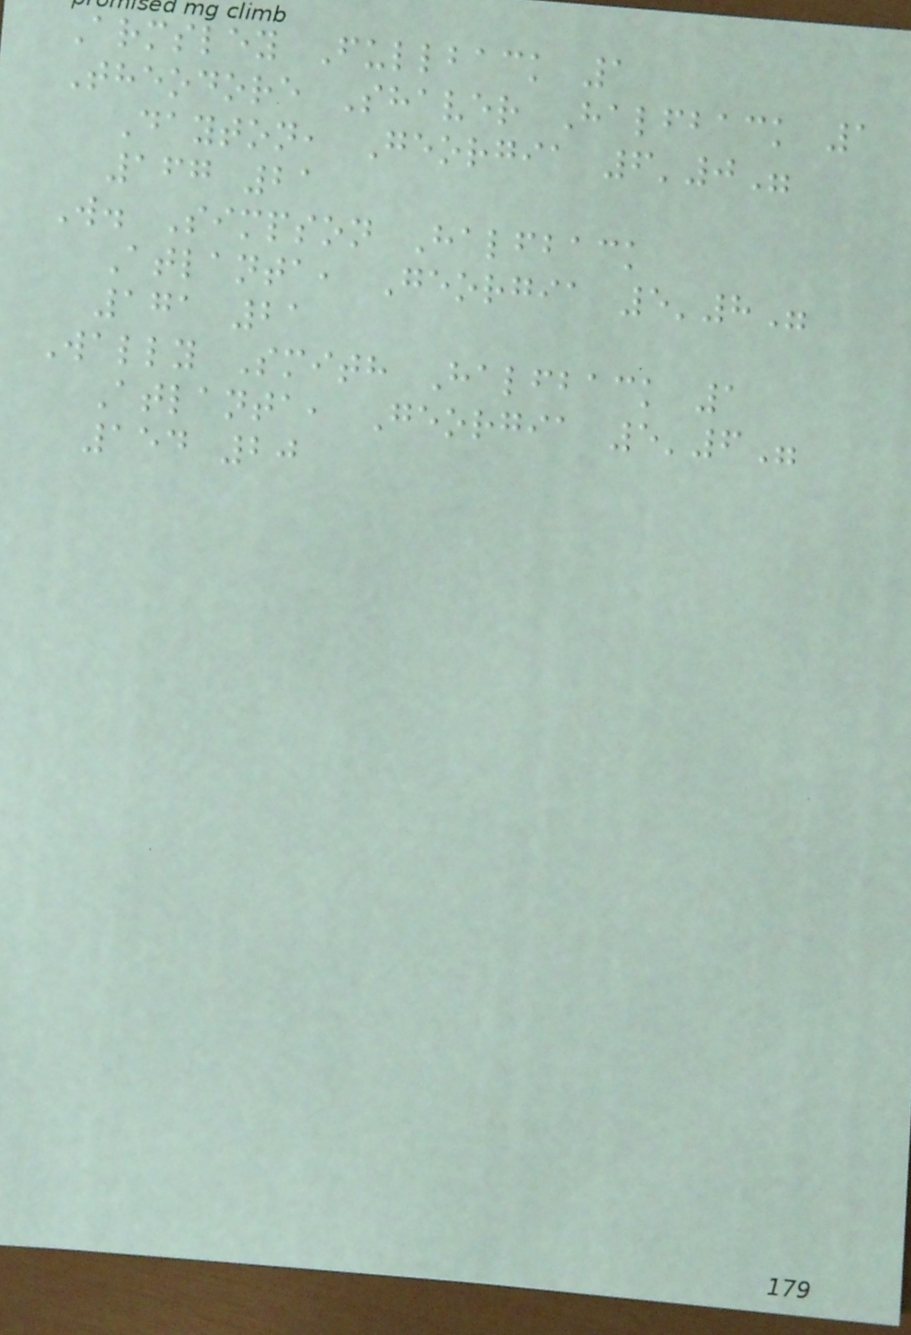Armsley Fullback 1
Theodore Shaver Halfback 1
Dayton, Georgia 6'0"
167 21
W. Simpson Halfback
Atlanta, Georgia 5'8"
171 21
Wally Smith Halfback 1
Atlanta, Georgia 5'6"
154 20
